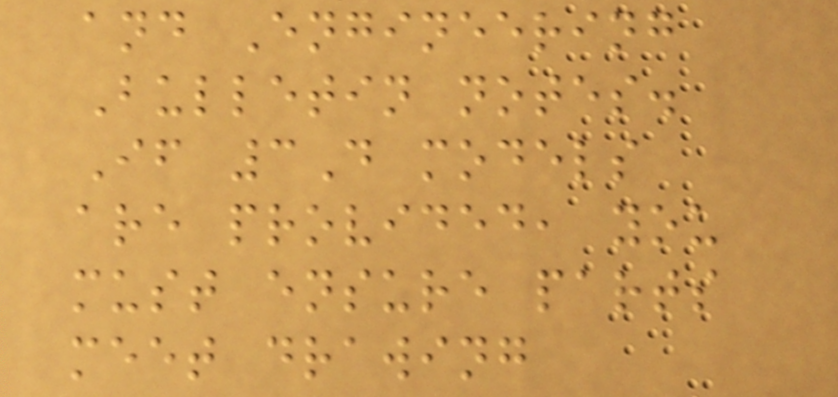and Engineering
Bulletin notes.
If 3D models
are provided, you
must ensure parts
meet drawing
